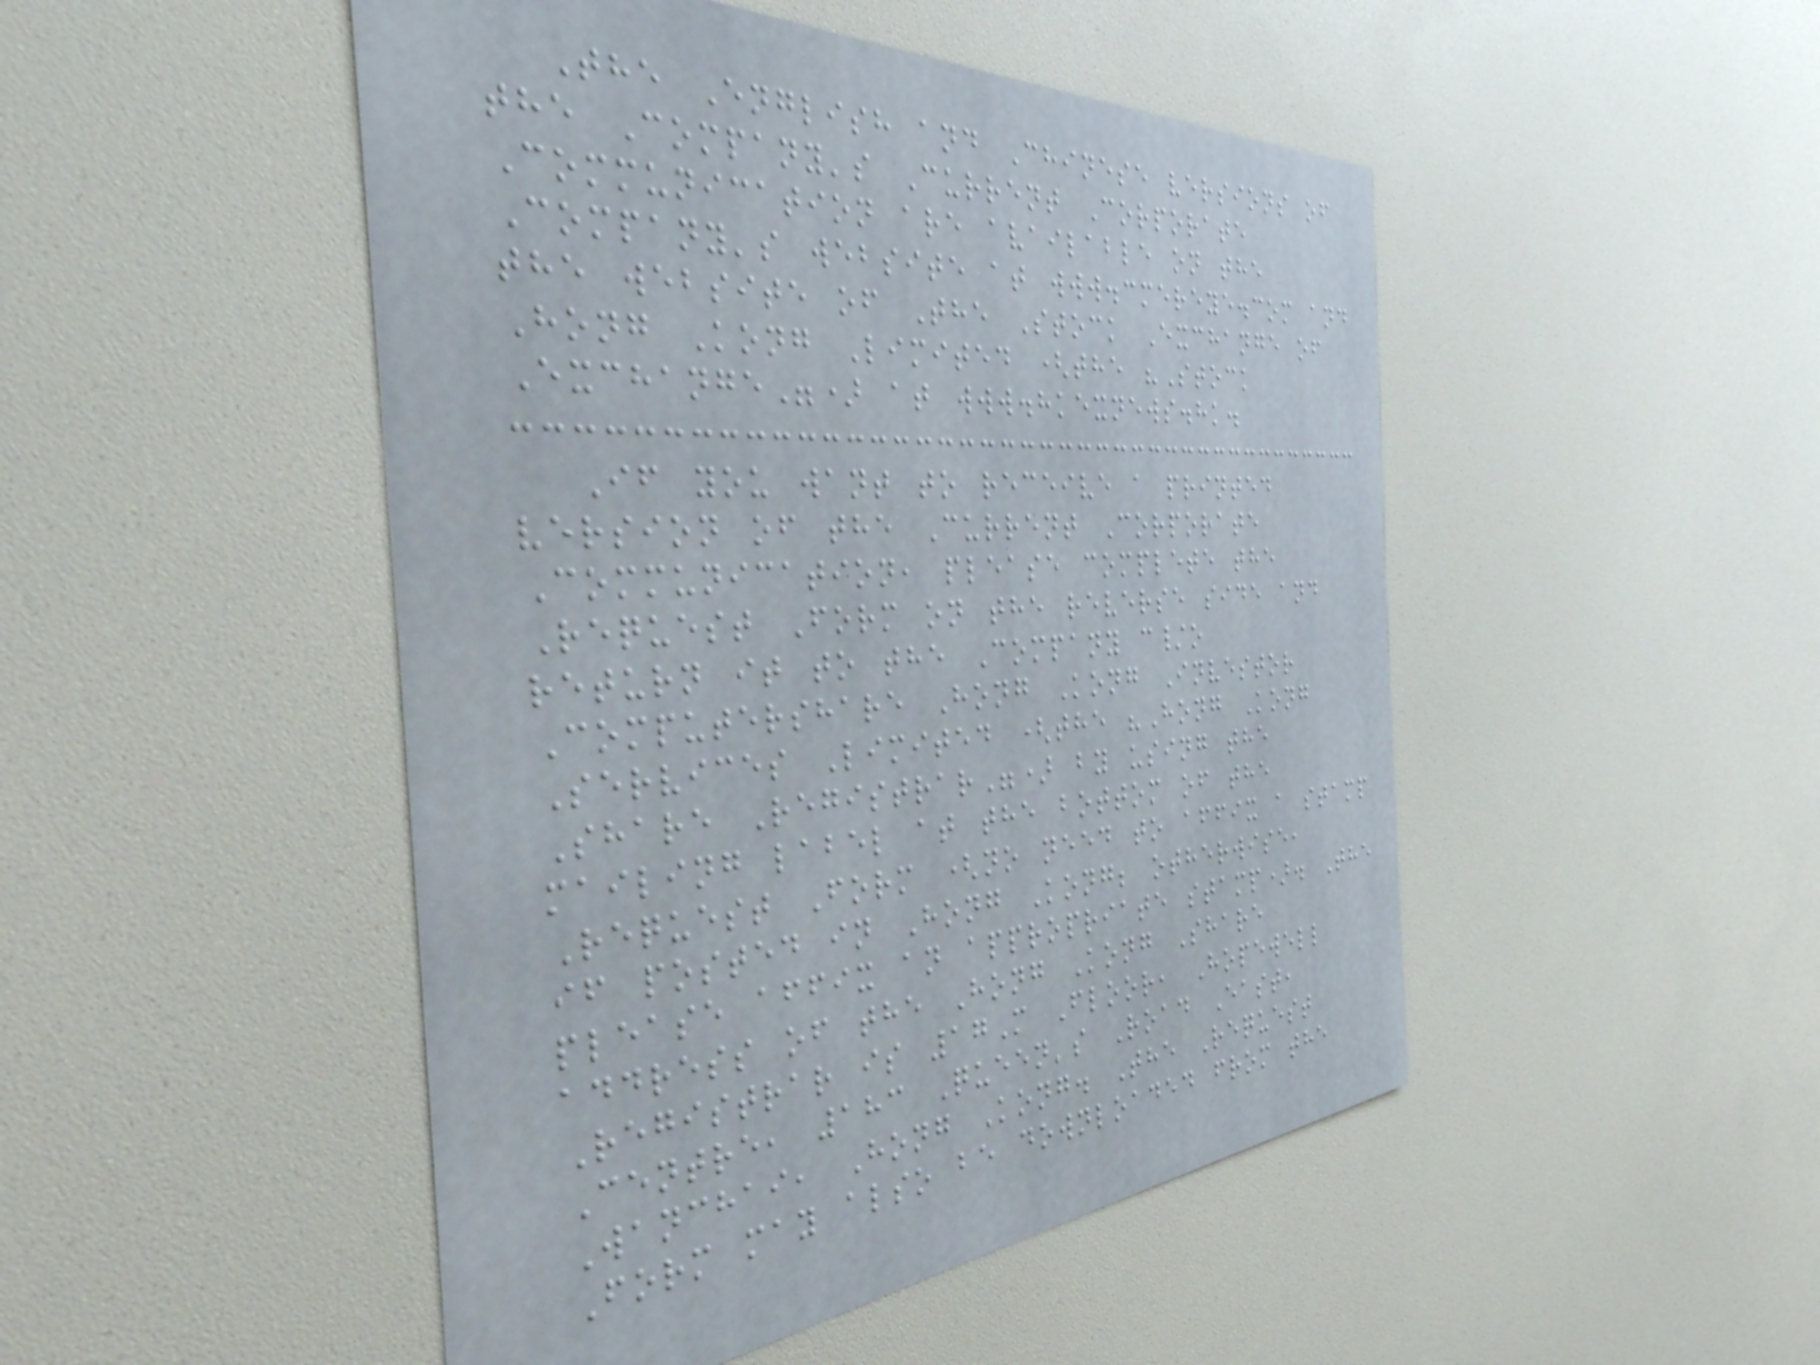The English and Chinese versions of
the Company's Current Corporate
Communication are available on the
Company's website at www.cmereye.com and
the website of The Stock Exchange of
Hong Kong Limited (the "Stock
Exchange") at www.hkexnews.hk.
If you want to receive a printed
version of the Current Corporate
Communication, please complete the
Request Form on the reverse side and
return it to the Company c/o
Computershare Hong Kong Investor
Services Limited (the "Hong Kong
Share Registrar") by using the
mailing label at the bottom of the
Request Form (no need to affix a stamp
if posted in Hong Kong; otherwise,
please affix an appropriate stamp). The
address of the Hong Kong Share
Registrar is 17M Floor, Hopewell
Centre, 183 Queen's Road East,
Wanchai, Hong Kong. The Request
Form may also be downloaded from the
